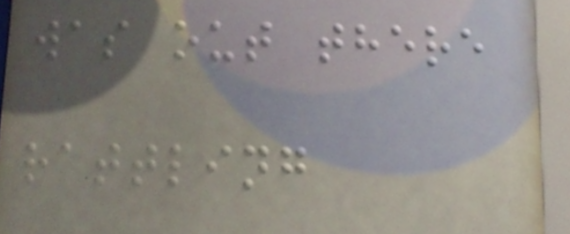was out there
rattling
